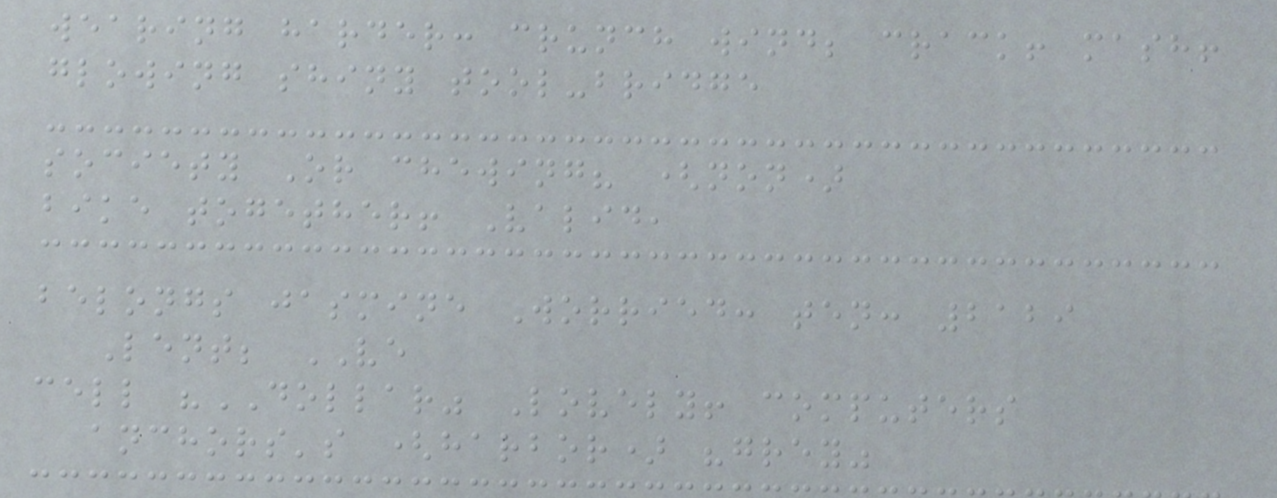wearing harder: crunch wind; crack! mash!
glowing shiny tool-bridge
society Or chewing? (non)
bike together! Valid,
belongs jasmine Worried: ten: 2129
Lent; VE
cell "DOLLAR" Lovely! computers
anchors's (harbor) "grey"
